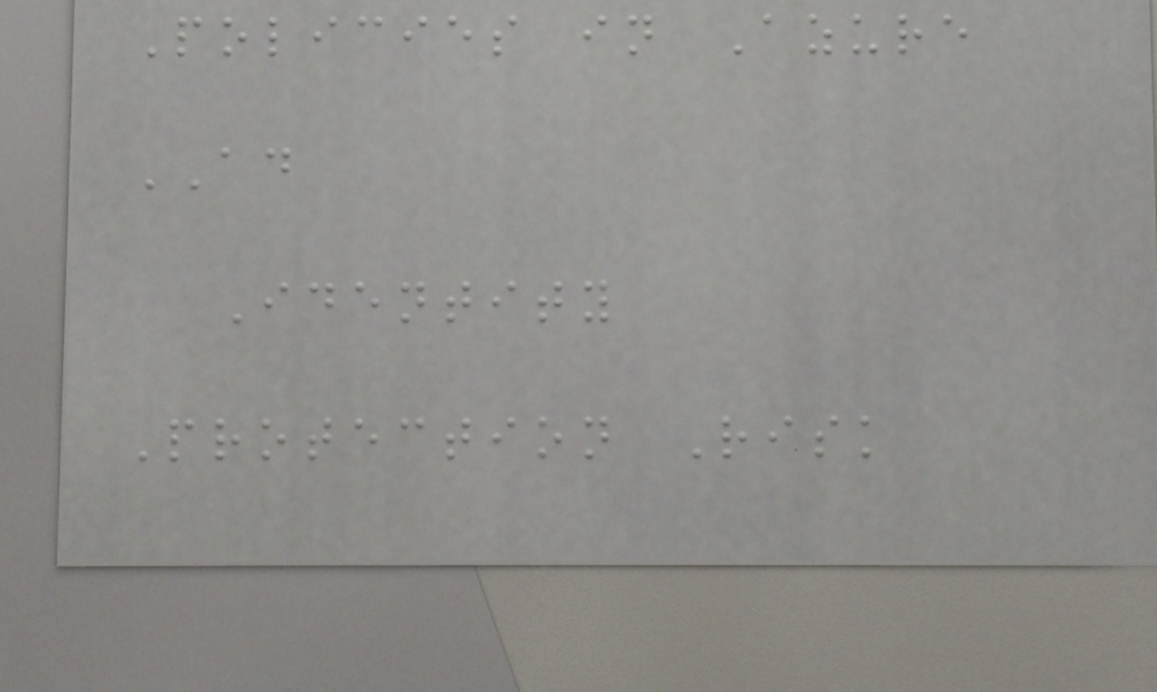Policies in Azure
AD
Identity
Protection Risk
